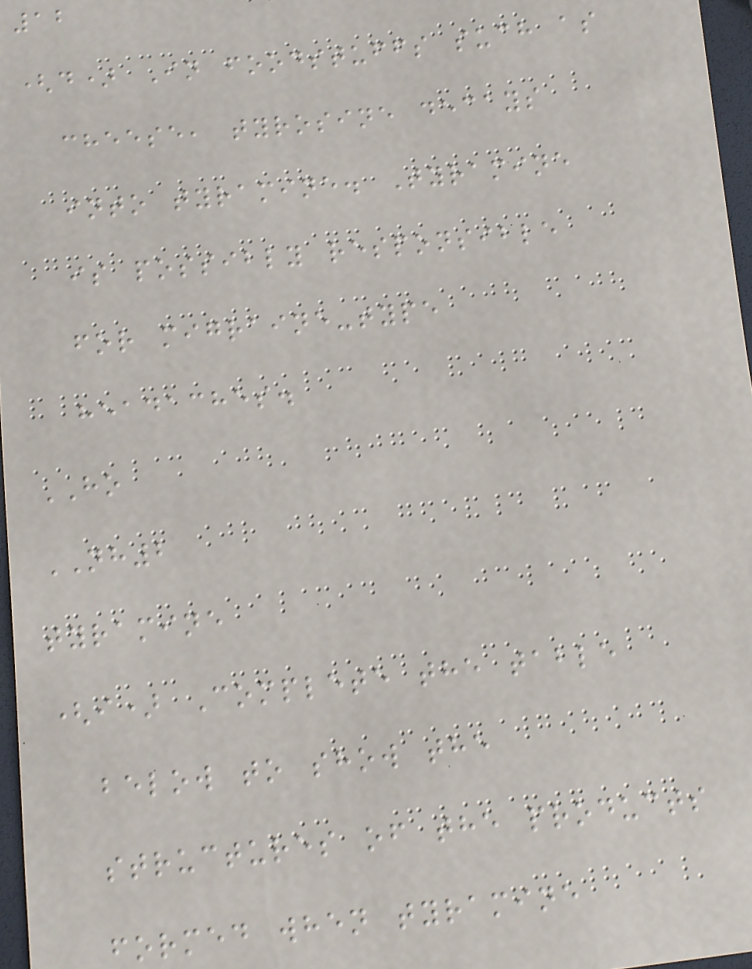12
(d) In foodstuffs such as
cheese, tyrosine decays
into tyramine. Tyramine
is possibly responsible
for migraine-type
headaches.
HO
NH2
tyramine
(i) Complete the table
below to show the
structures of the products
formed when tyramine
